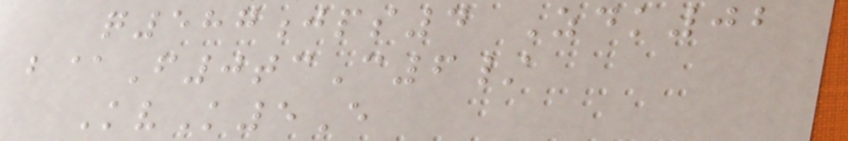q587jps4 Zdk02
b@F0tcC6/
KvK5E
